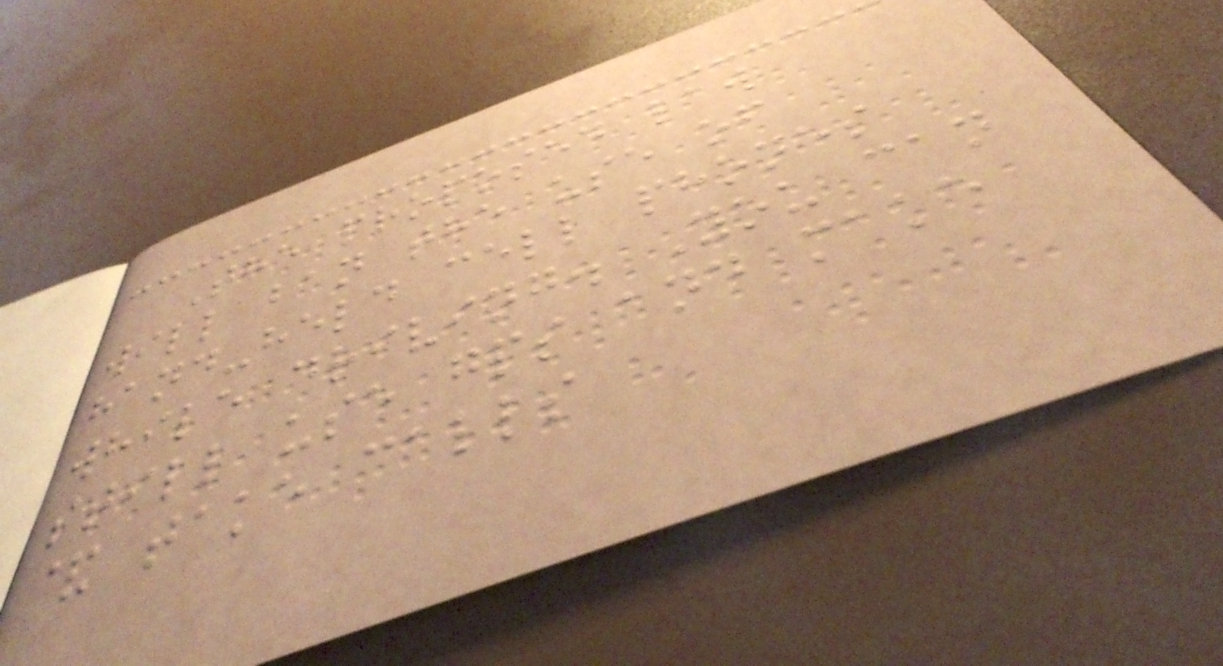The proposed law
will ban the use of
hand-held cell phones
while driving. You can
still use gps and make
& take calls
